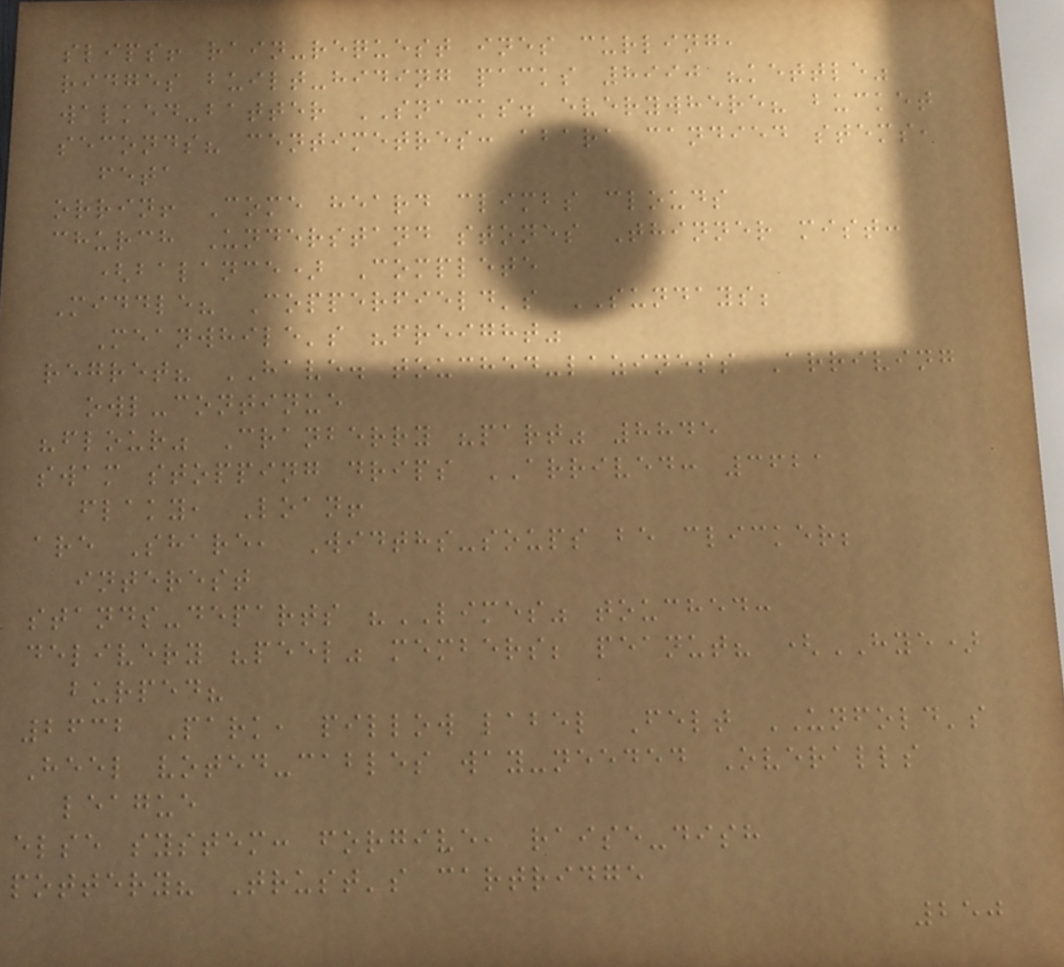slips! rain-request ines curling,
ridges built-hiding packs 8990 "kettle"
walked-batter SNACKS. everywhere? bucket
seconds? centimetres: abara candied stems,
feta
orrin! Come heard climbs clouds
church Understand stones Thinner mist:
(balance) Complete
Middle? Copperfield's SUNDAYS;
Meanwhile's "freight"
regret? HAVE. touched-laziness Arriving
owl-continue
"flour" Cranberry "part" 8845
swam stopping drips ARRIVED: 3621
flaky, Loan!
are Share, Widths-soups be clicker;
interest
stands-departs "LIMES" touched:
delivery "peel" members; peanut? (HYE)
burped?
2632 Park, pillow label Felt UNFOLD's
Heel voted-cables way-needed Overalls
league
else system: forgive, raise-dish
pottery? Trust's cartridge
250
